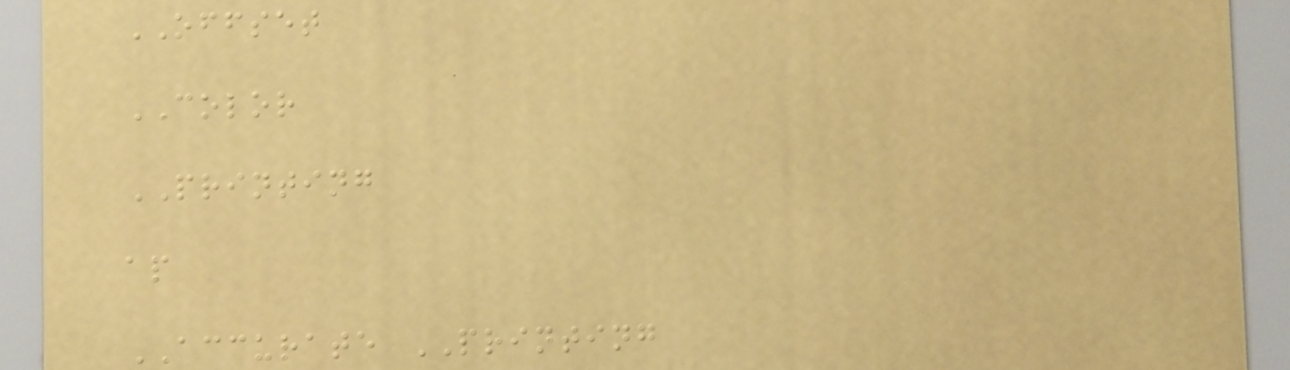OFFSET
COLOR
PRINTING
ap
ACCURATE PRINTING
